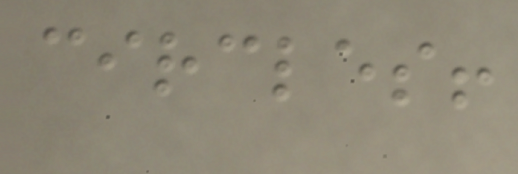circles!
